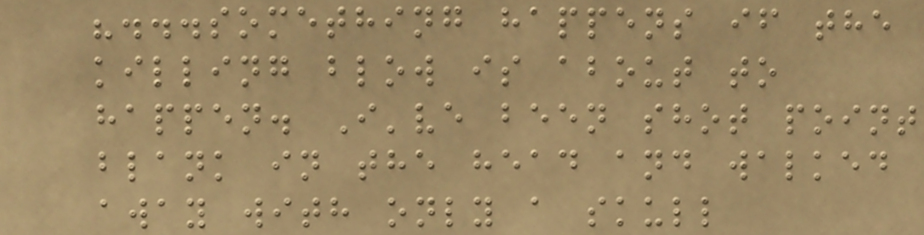"...something happens if the
killing blow is about to
happen. I've been shot point
blank in the head and walked
away with only a skull
